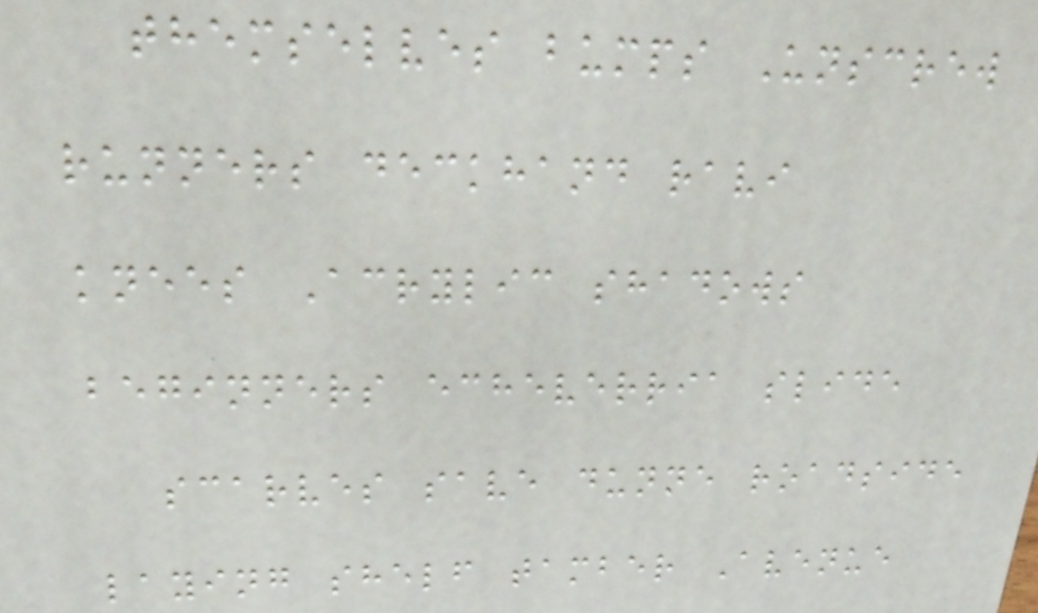themselves bumps Unscrew
runners deckhand ravi
knees Acrylic shadows
beginners echeverria slide
scarves save dunne roadside
laying shelf tamber Avenue
